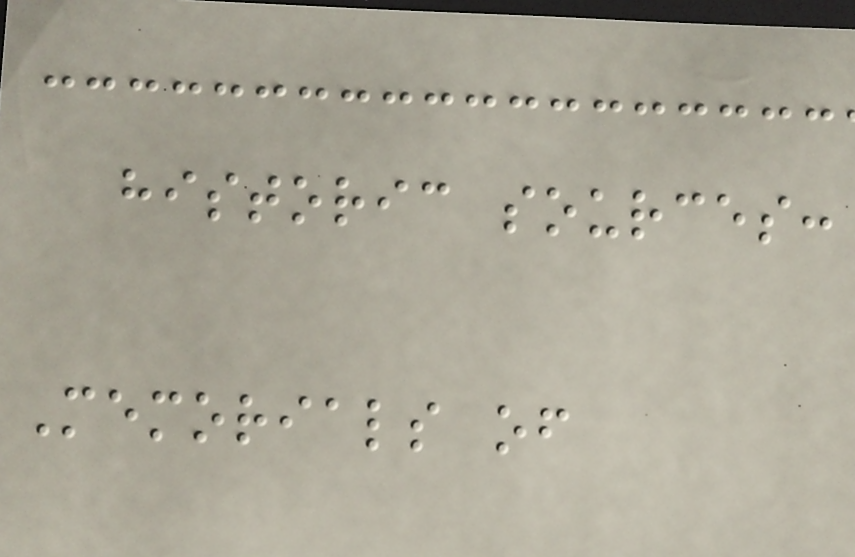historic sources:
Memorials of
